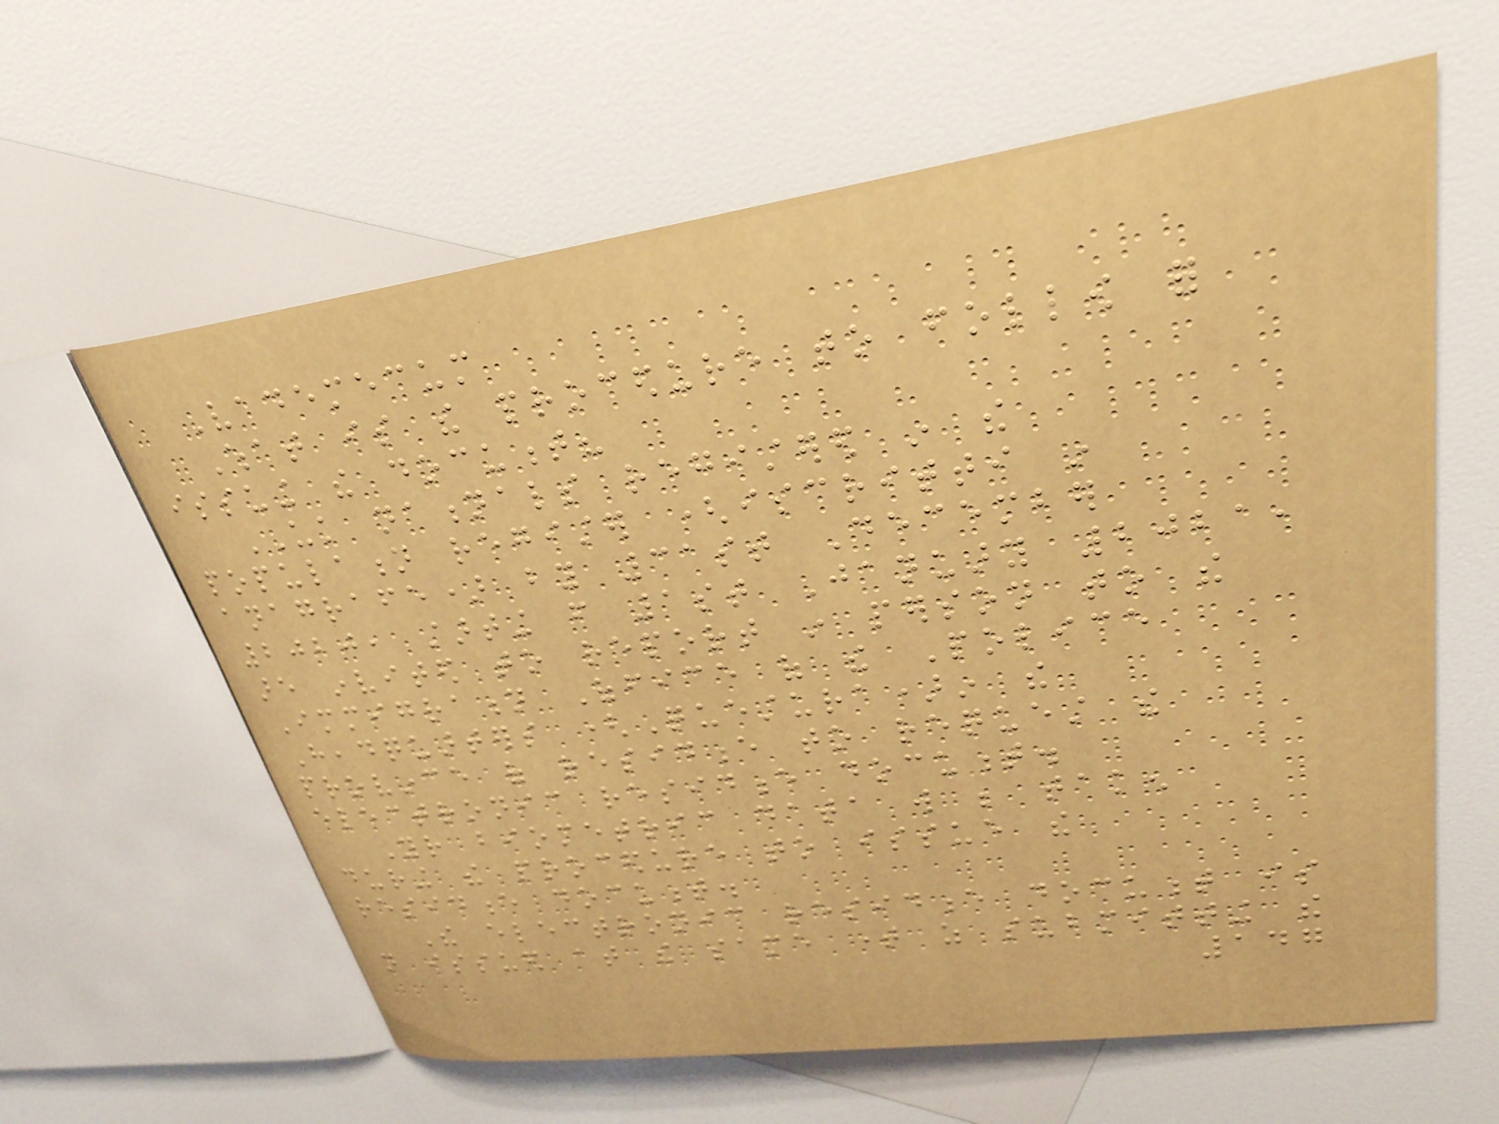Vademecum
What is the procedure to follow for
issuing the document?
UK nationals registered in the
population register (iscritti in
anagrafe) by 31st December
2020, starting from 1st January 2021,
are invited to report in person to the
Immigration Office of the Police
Headquarters (Questura)in the
province of residence to request the
electronic residence document.
Your biometric data will be taken
during the procedure to issue the
residence document.
The electronic residence document is
not issued at the same time as submitting the
147
